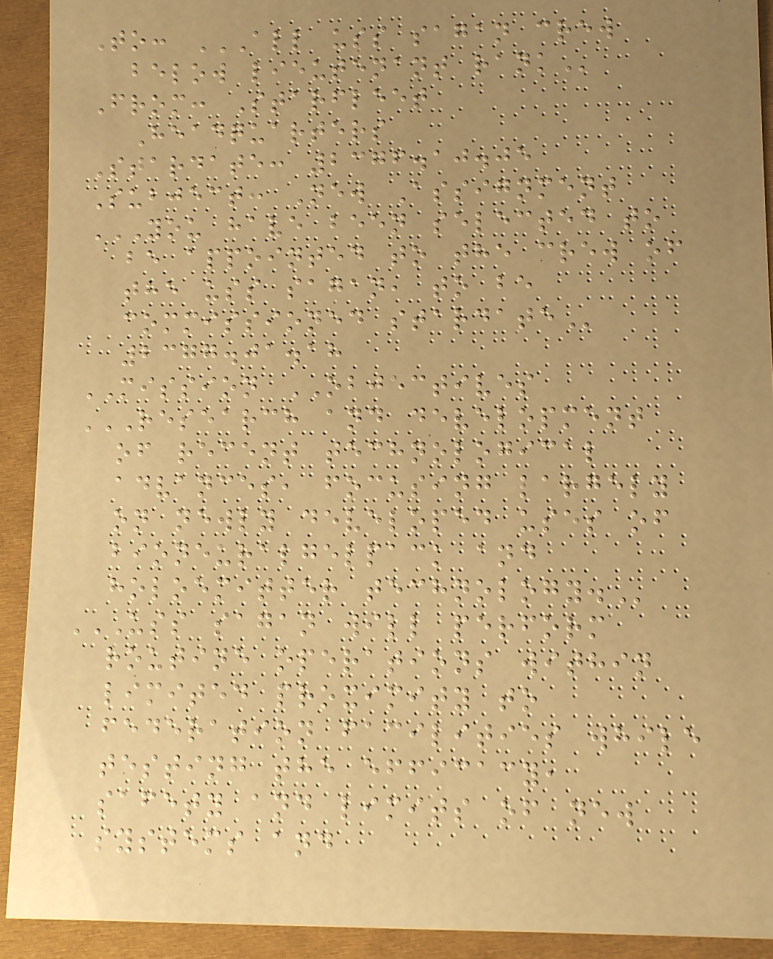To: ALL USS SAGAN CREW
BELOW LIEUTENANT RANK
From: Starfleet
Headquarters
Stardate: 2376.10.05
Subject: New Assignment
YOU HAVE BEEN SELECTED TO
BE APPOINTED TO THE CREW OF
THE USS SAGAN, TO BE
COMMISSIONED STARDATE
2377.01.18
MISSION OBJECTIVES
RESEARCH AND DEVELOPMENT
OF RECENT TECHNOLOGICAL
ADVANCES, FOCUSING LARGELY
ON NEWLY DEVELOPED USES OF
BIONEURALGELPACK AND
HOLOEMITTER TECHNOLOGY.
USS SAGAN WILL PERFORM
ROUTINE OPERATIONS WITHIN
LIMITED PROXIMITY TO
FEDERATION FACILITIES WHILE
TESTING THE EFFICACY,
SAFETY AND LIMITS OF NEW
SYSTEMS AND
